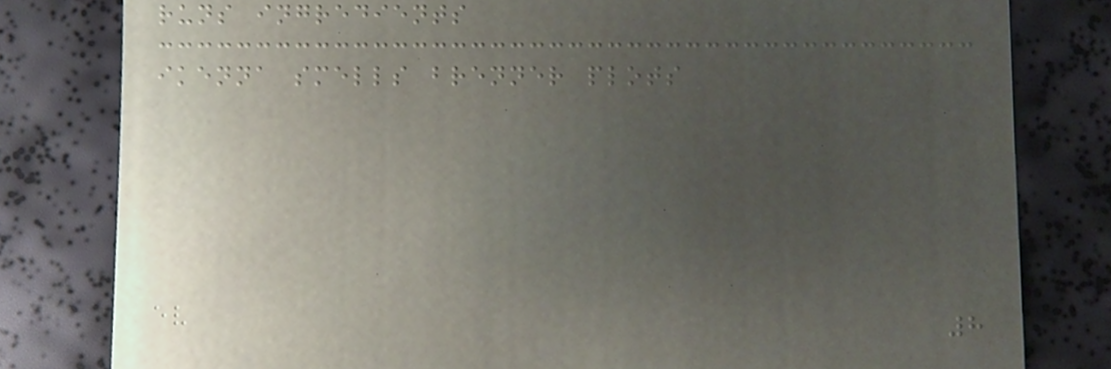runs ingredients
ikenna smells brenner plots
8
